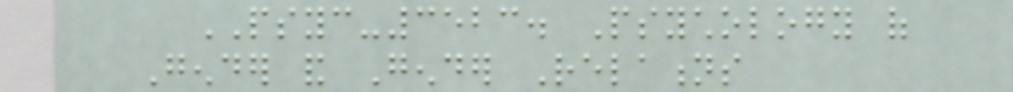PSYC-3523. Psychology of
Gender and Gender Relations
